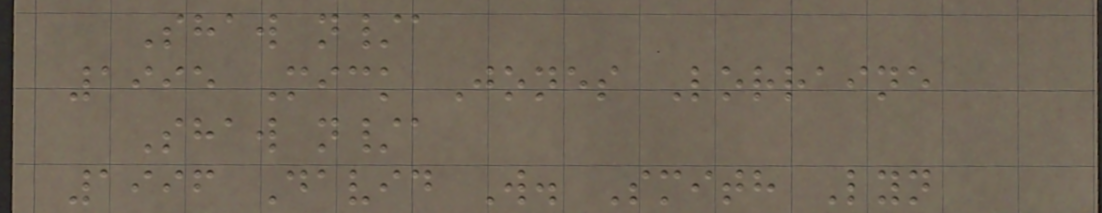Shaw n/a
1995 Mick Jones Lorraine
Shaw n/a
1996 David W. Smith Lyn
